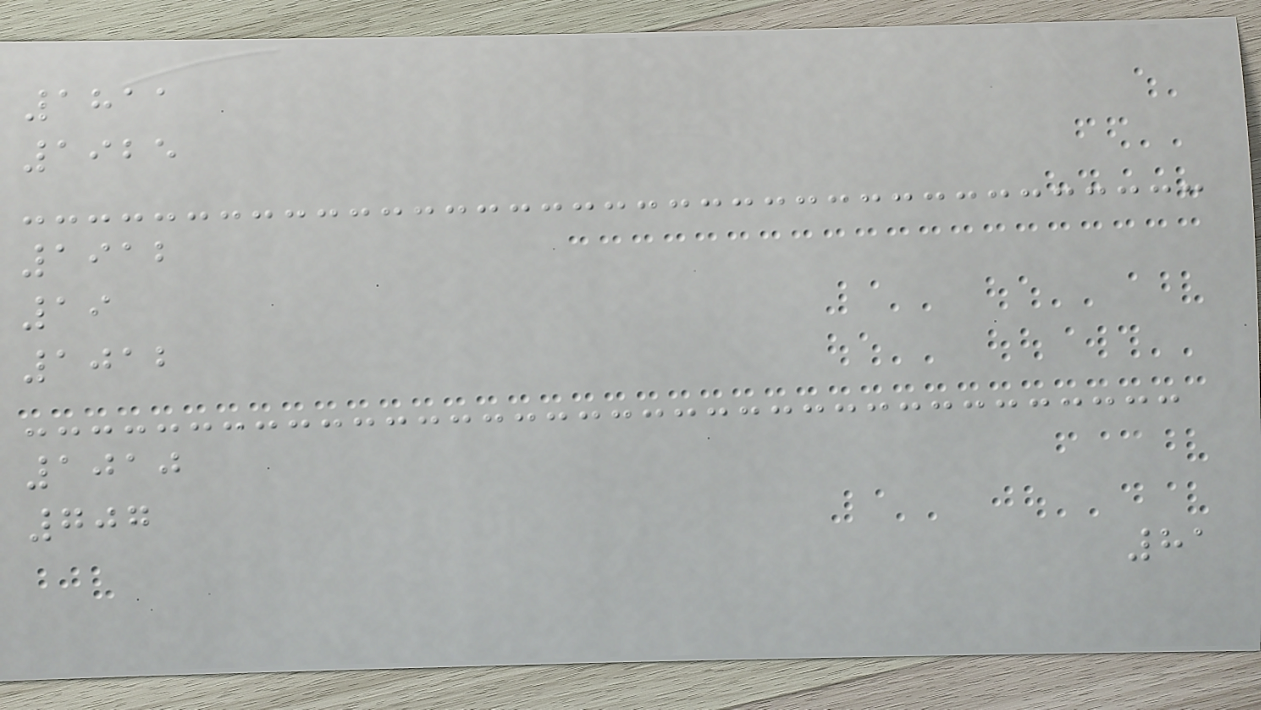1811
1925
1912
19
1012
1010
707
81
